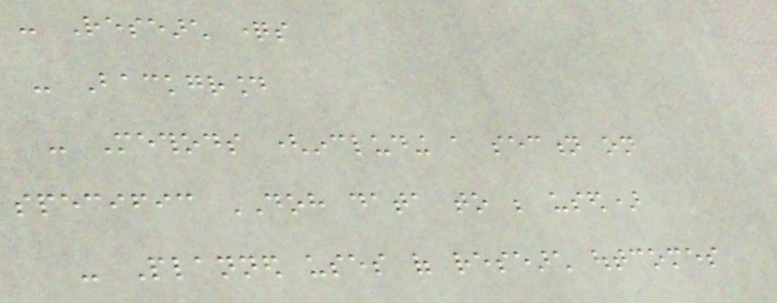- Research questions
- Background
- Methods (including a section on
specific DOH data to be used)
- Planned uses of research outcomes
